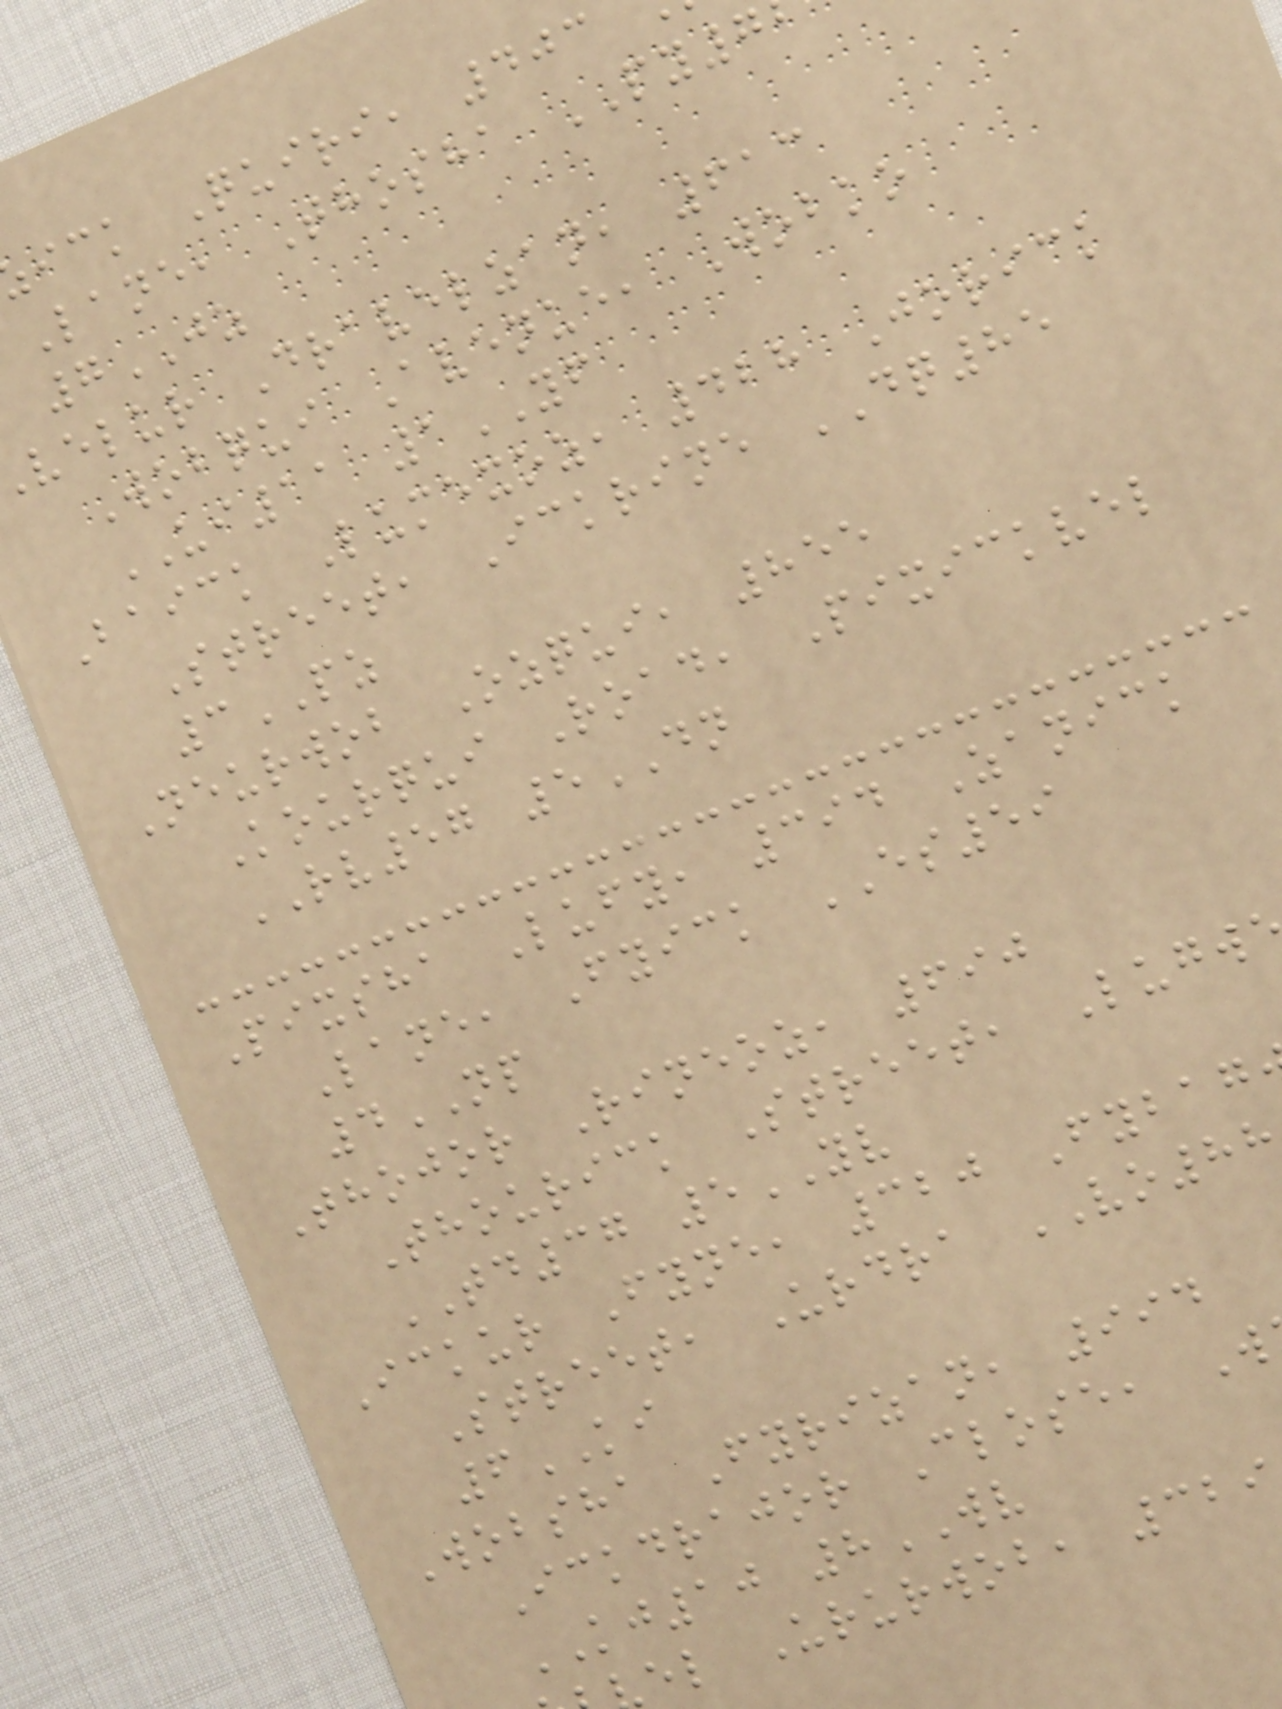ick Quiri, 403
Lane, Thosha PY7
7JZ
velur Dravelzan, 613
Wobqui Avenue, Wobko
UI11 1YF
Baick Lumexoz, 428 Jorick
Street, Ickrine DQ85
3PZ
Neurwob Ozqui, 855
Kourqui Road, Pixickvel
RV57 5DN
Pixsha Lufy, 394 Zanick
Lane, Fyick ES59
4NP
Thojor Rineoz, 690
Thourick Street, Lugw
TD37 5YV
Ickur Fyne, 320 Fybag
Street, Urdra VO88
6KI
Wobsha Fyrizan, 994
Ickdrajor Close, W
KJ10 8WV
el Ururwob, 329
